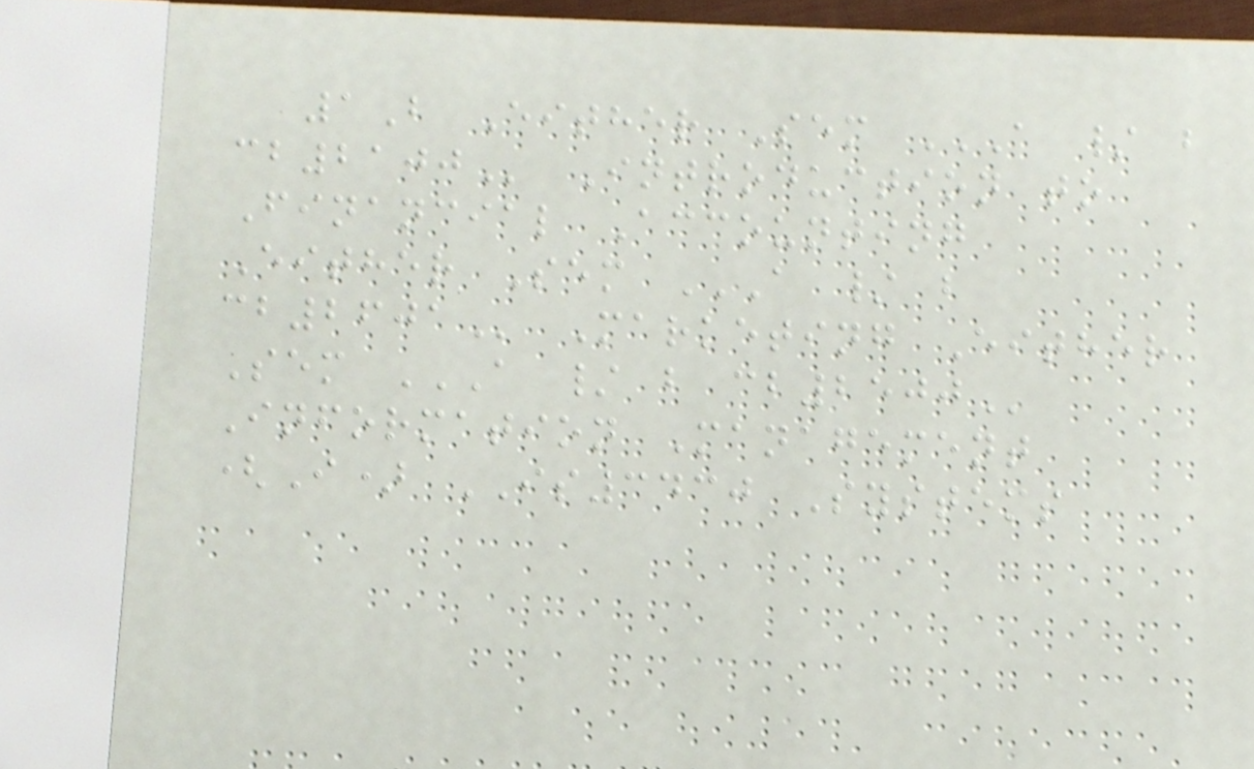1B Either Sem A / B
CB2100 Introduction to
Financial Accounting
Either Sem A / B
CB2601 Marketing Either
Sem A / B CB2500
Information Management
(I) IS3430 Systems
